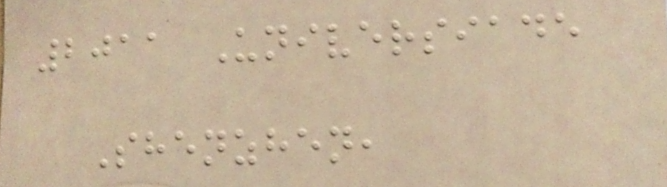2011 Universiade
Shenzhen,
